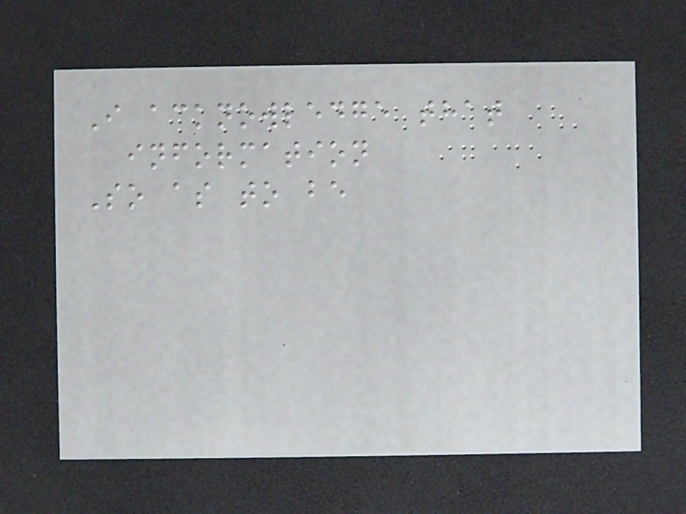I acknowledge that
information
So as to be
